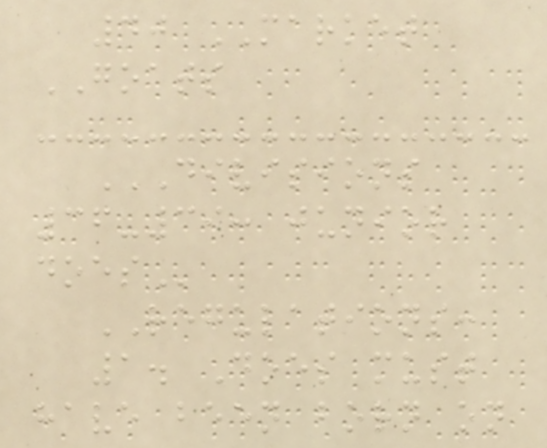40 MARKET
GOATS
DIVISIONS
36-39: JUNIOR
DOES
REGULATIONS:
1. Does must
have been born on
